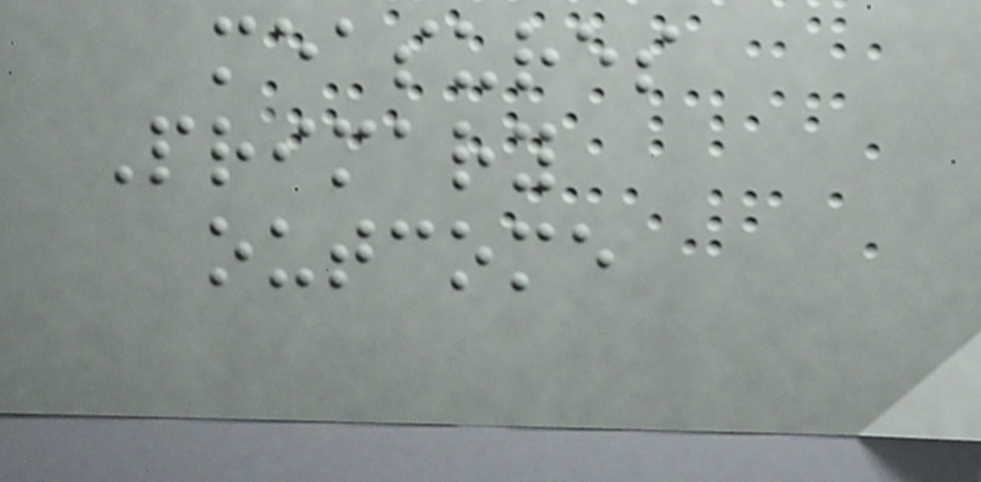measures
Primary
outcome
